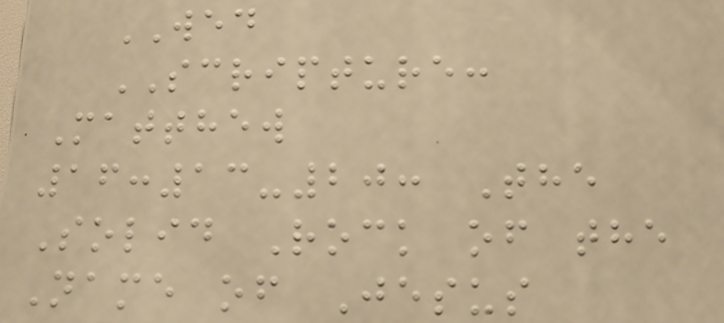WED
SCRIPTURE:
Matthew
16:13-20: The
Solid Rock of the
Name of Jesus
